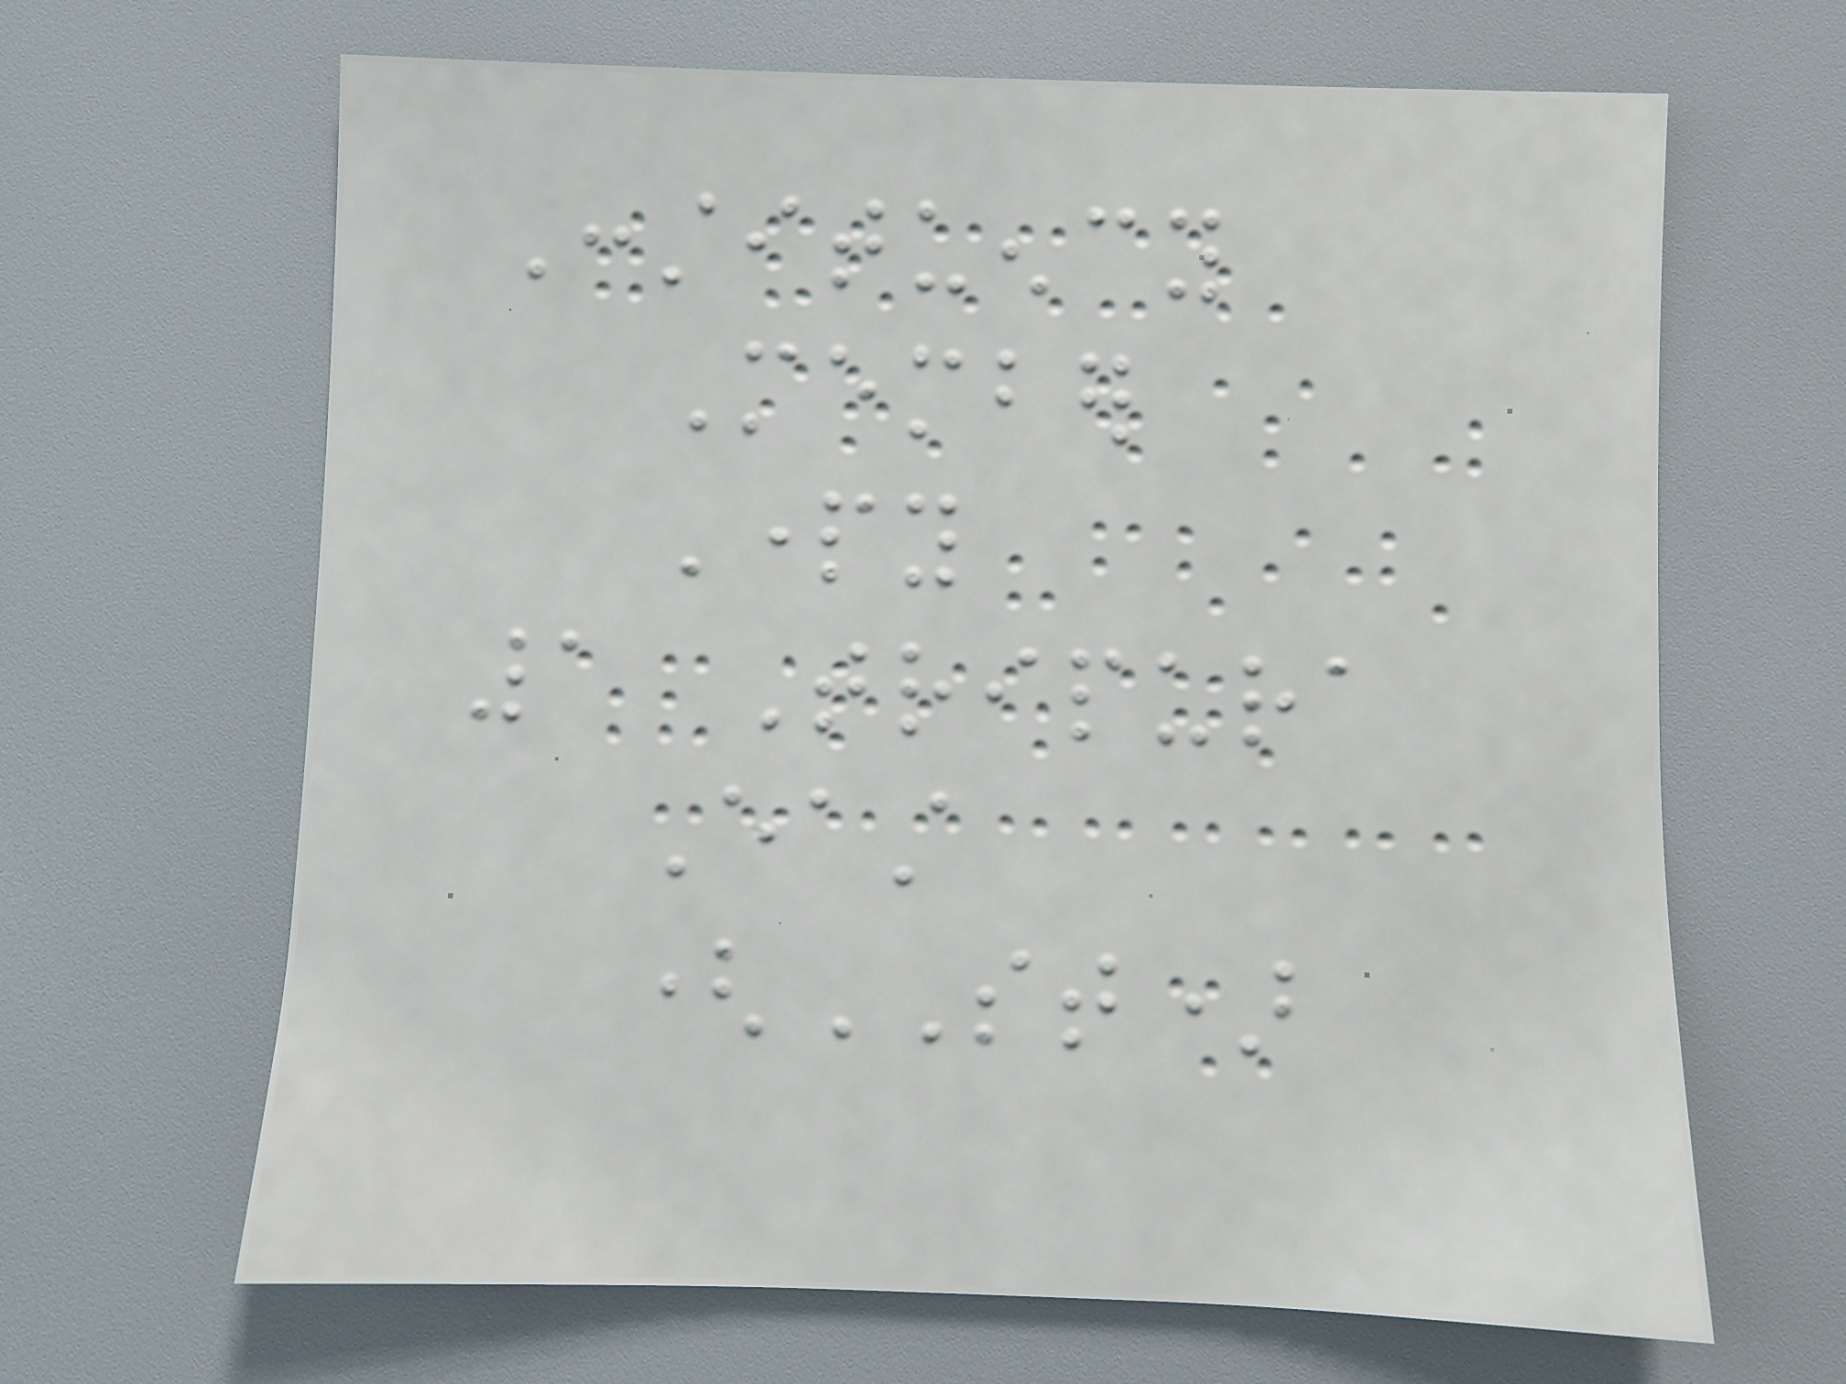Constituency
Member
Party
1 Tripura
East
(ST)
